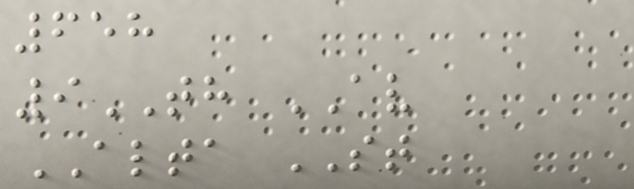658
9TH AV
ALTA ST
